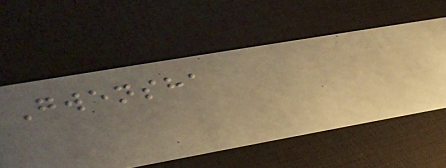Gwensha
